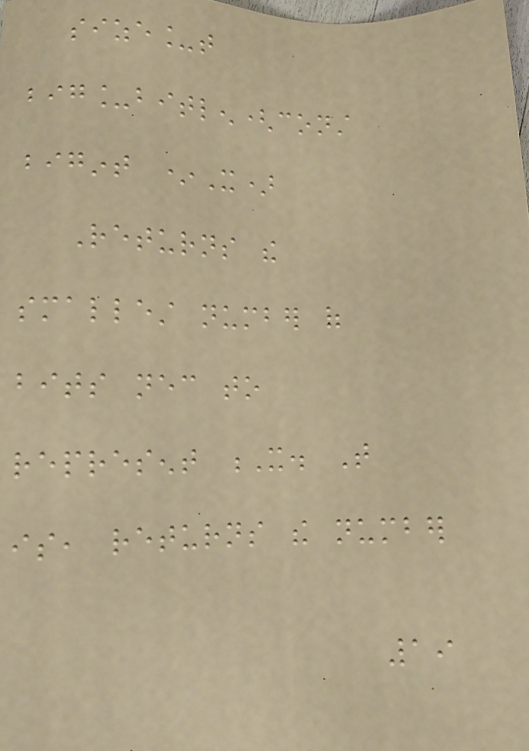size_t
big_bitlen(const
bigint *X)
Returns the
smallest number of
bits necessary to
represent X. That
is, returns the number
19
